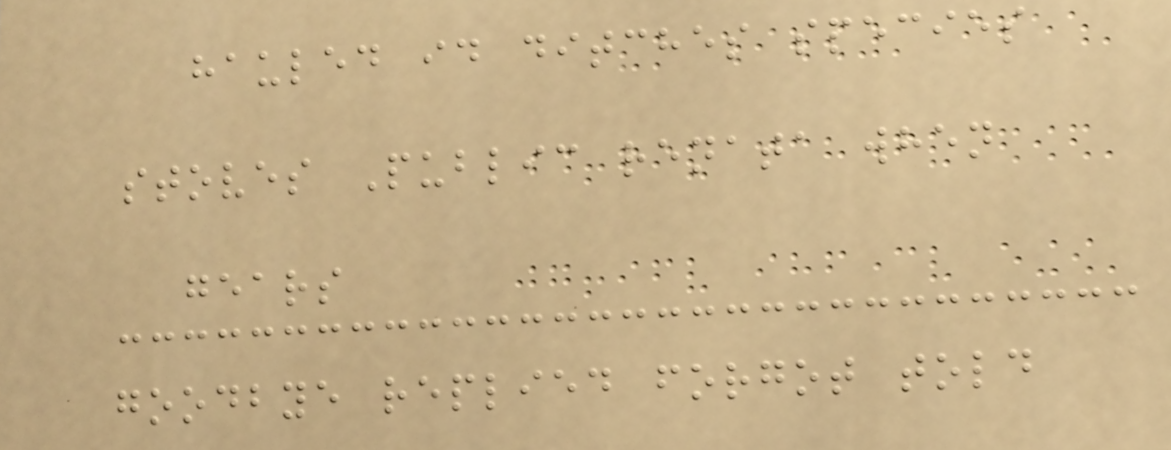hauled id ditches species
stoves Public renata when
gears
goodbye replied forgot told
